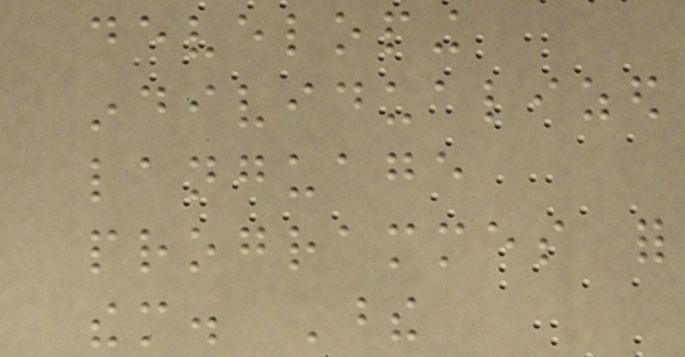developing
individualized
language
programmes for
them. These
